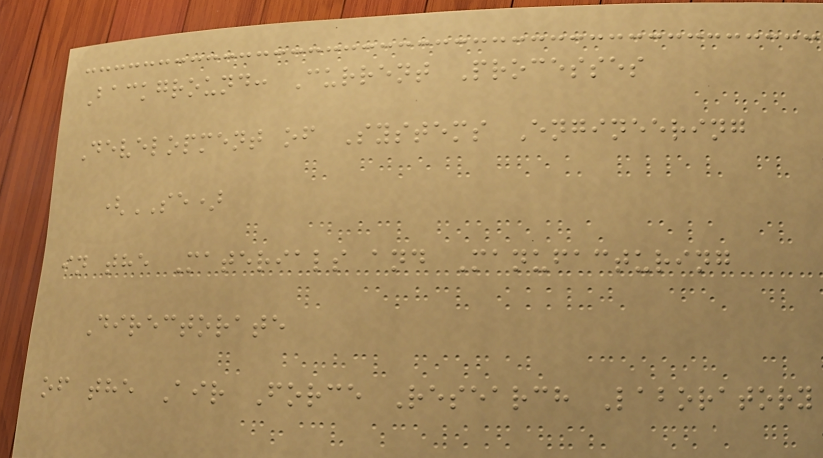Background: Current Processes
Development of Systems Engineering
(SE)
in the Materials and Manufacturing
Directorate
of the Air Force Research Laboratory
